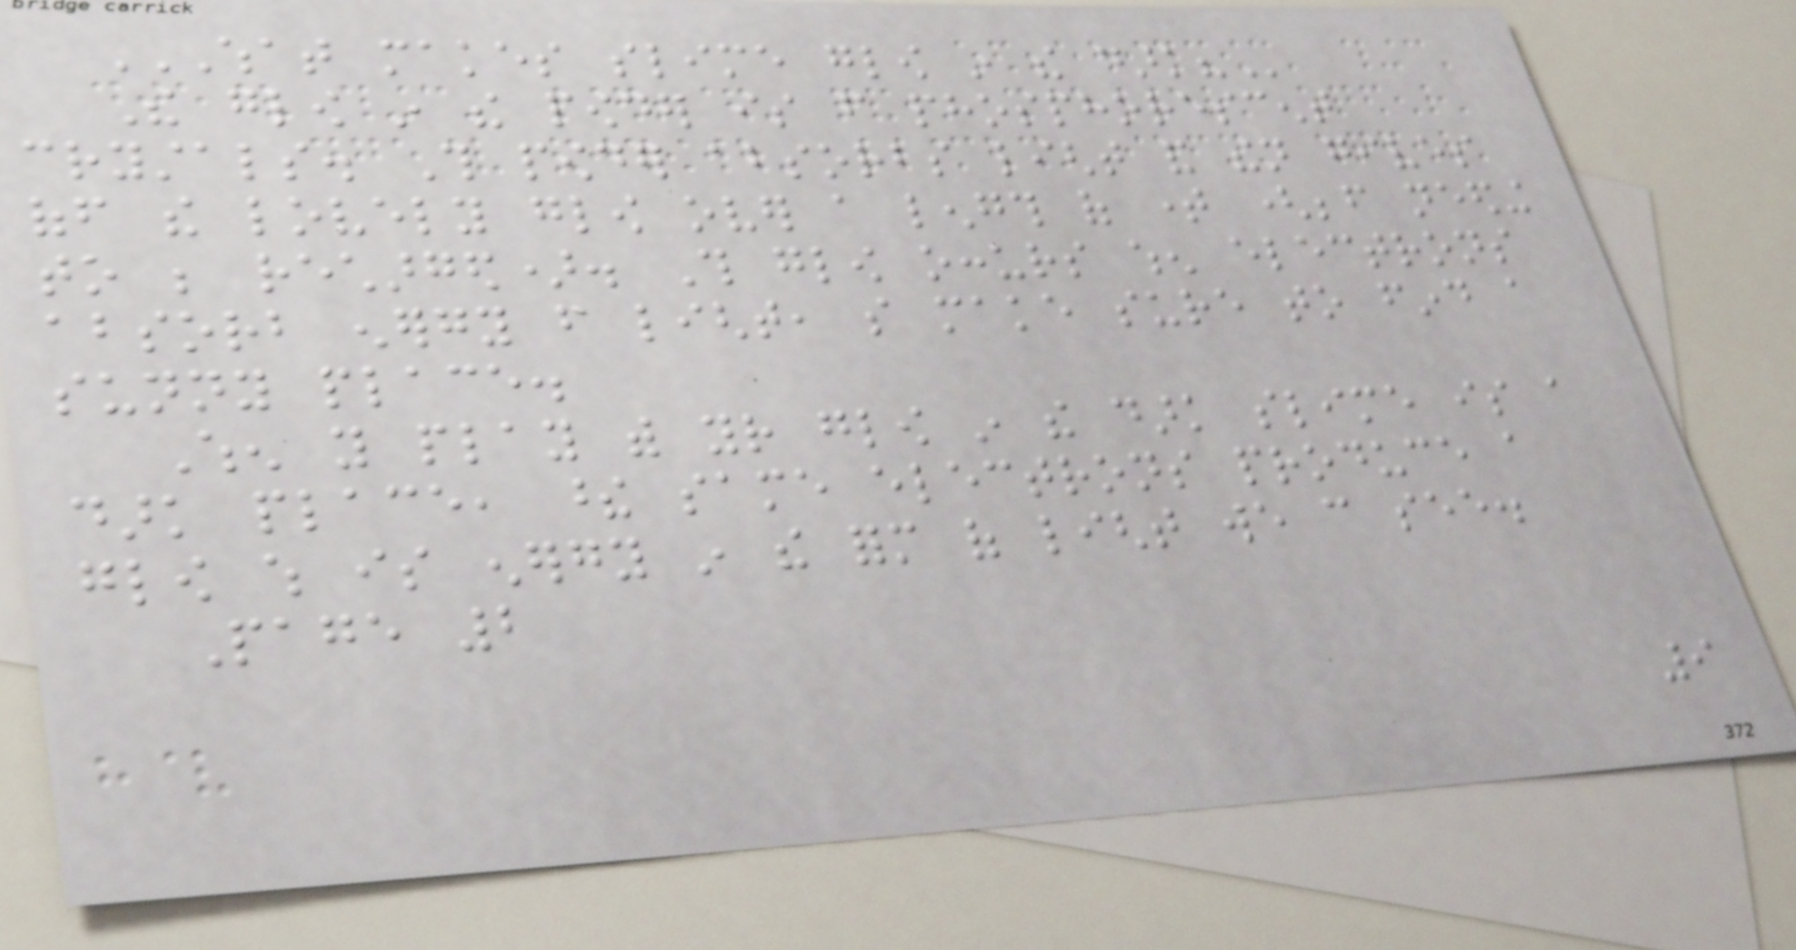WHAT MAKES SLIME GLOW IN THE DARK?
The glow in the powder is from phosphorescent
crystals. This powder absorbs light and then gives
off the lovely glow over a length of time (before needing
to be recharged). This glow occurs when electrons
absorb energy from light, so make sure to find a
sunny place.
When you play with your glow in the dark slime is a
dark place, these same electrons produce a
glow which is energy in the form of light we can see.
Page 2
9
